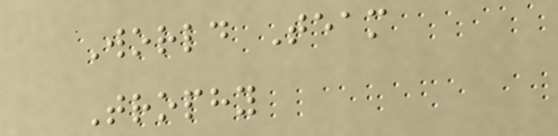World Team
Trophy
